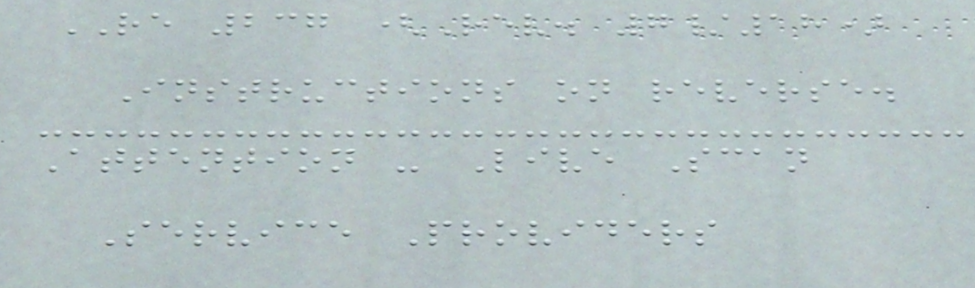RE 237 (Rev. 7/18)
Instructions on reverse.
Attention - Live Scan
Service Providers
